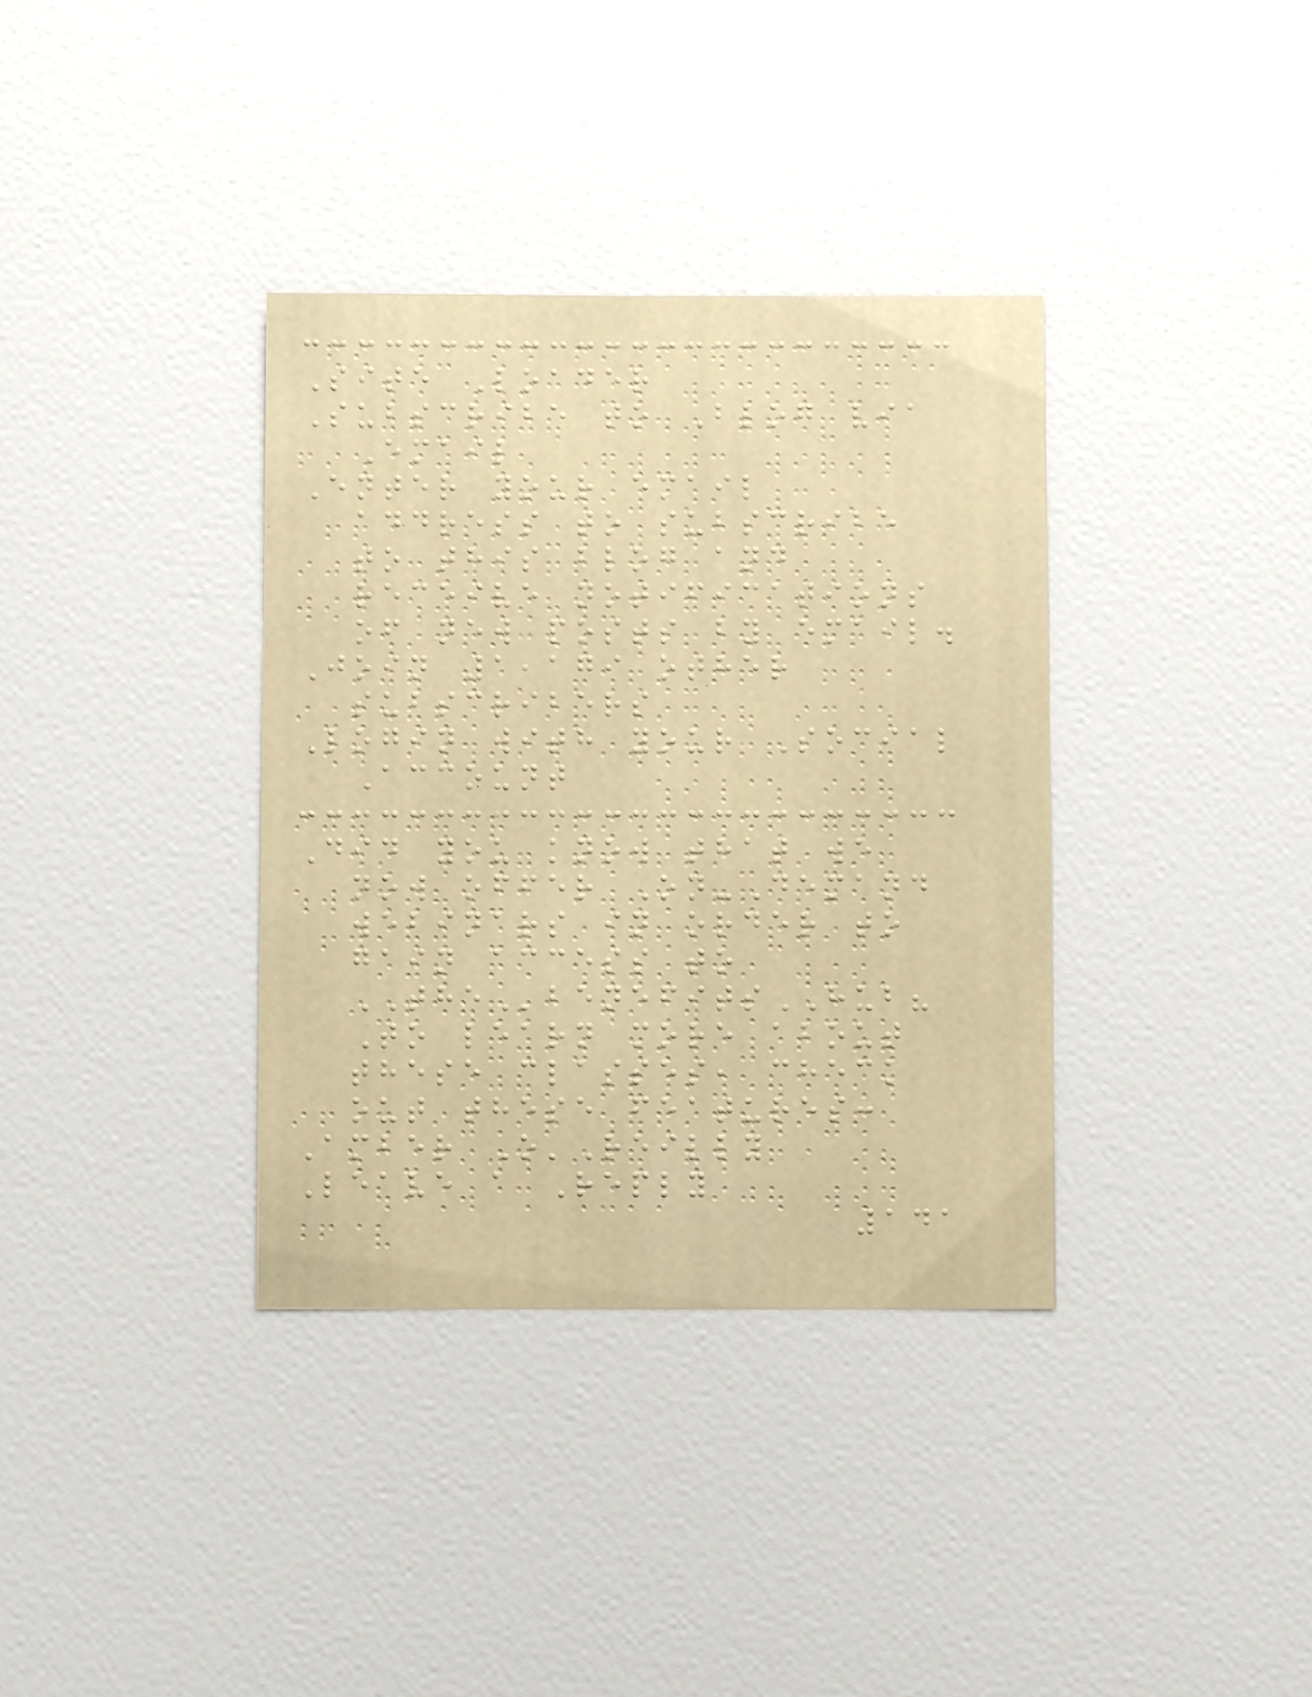Site Loader
Subscribe to Blog via
Email
Enter your email
address to subscribe
to this blog and
receive notifications
of new posts by email.
Join 1,179 other
subscribers
Login with your Social
Account
Did you know that we
now offer On-Demand
webinars in order to
gain access to
THEbenefitsHUB?
To learn more about
these classes, check
out these features:
Amber O'Reilly
Leave a Reply
141
